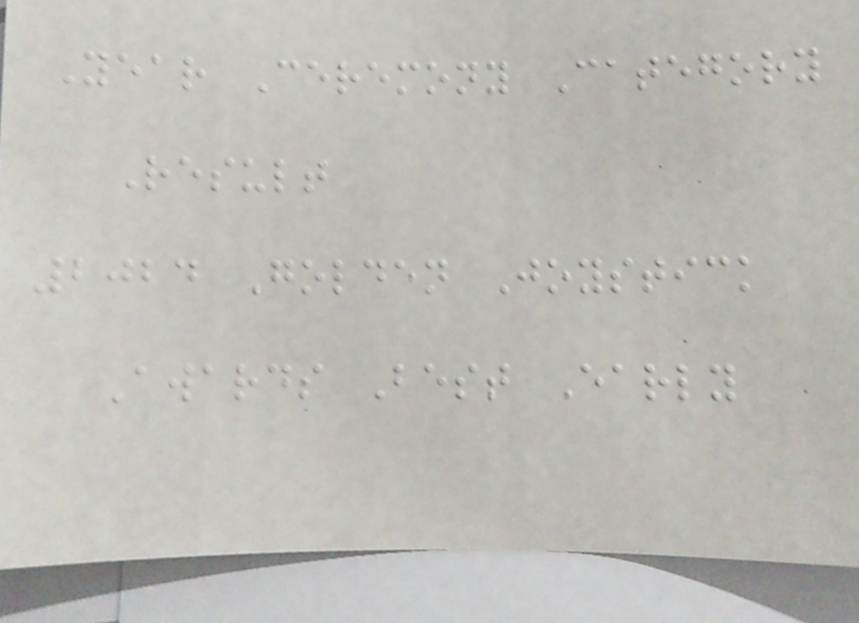Year Ceremony Category
Result
2024 Golden Joystick
Awards Best Early
